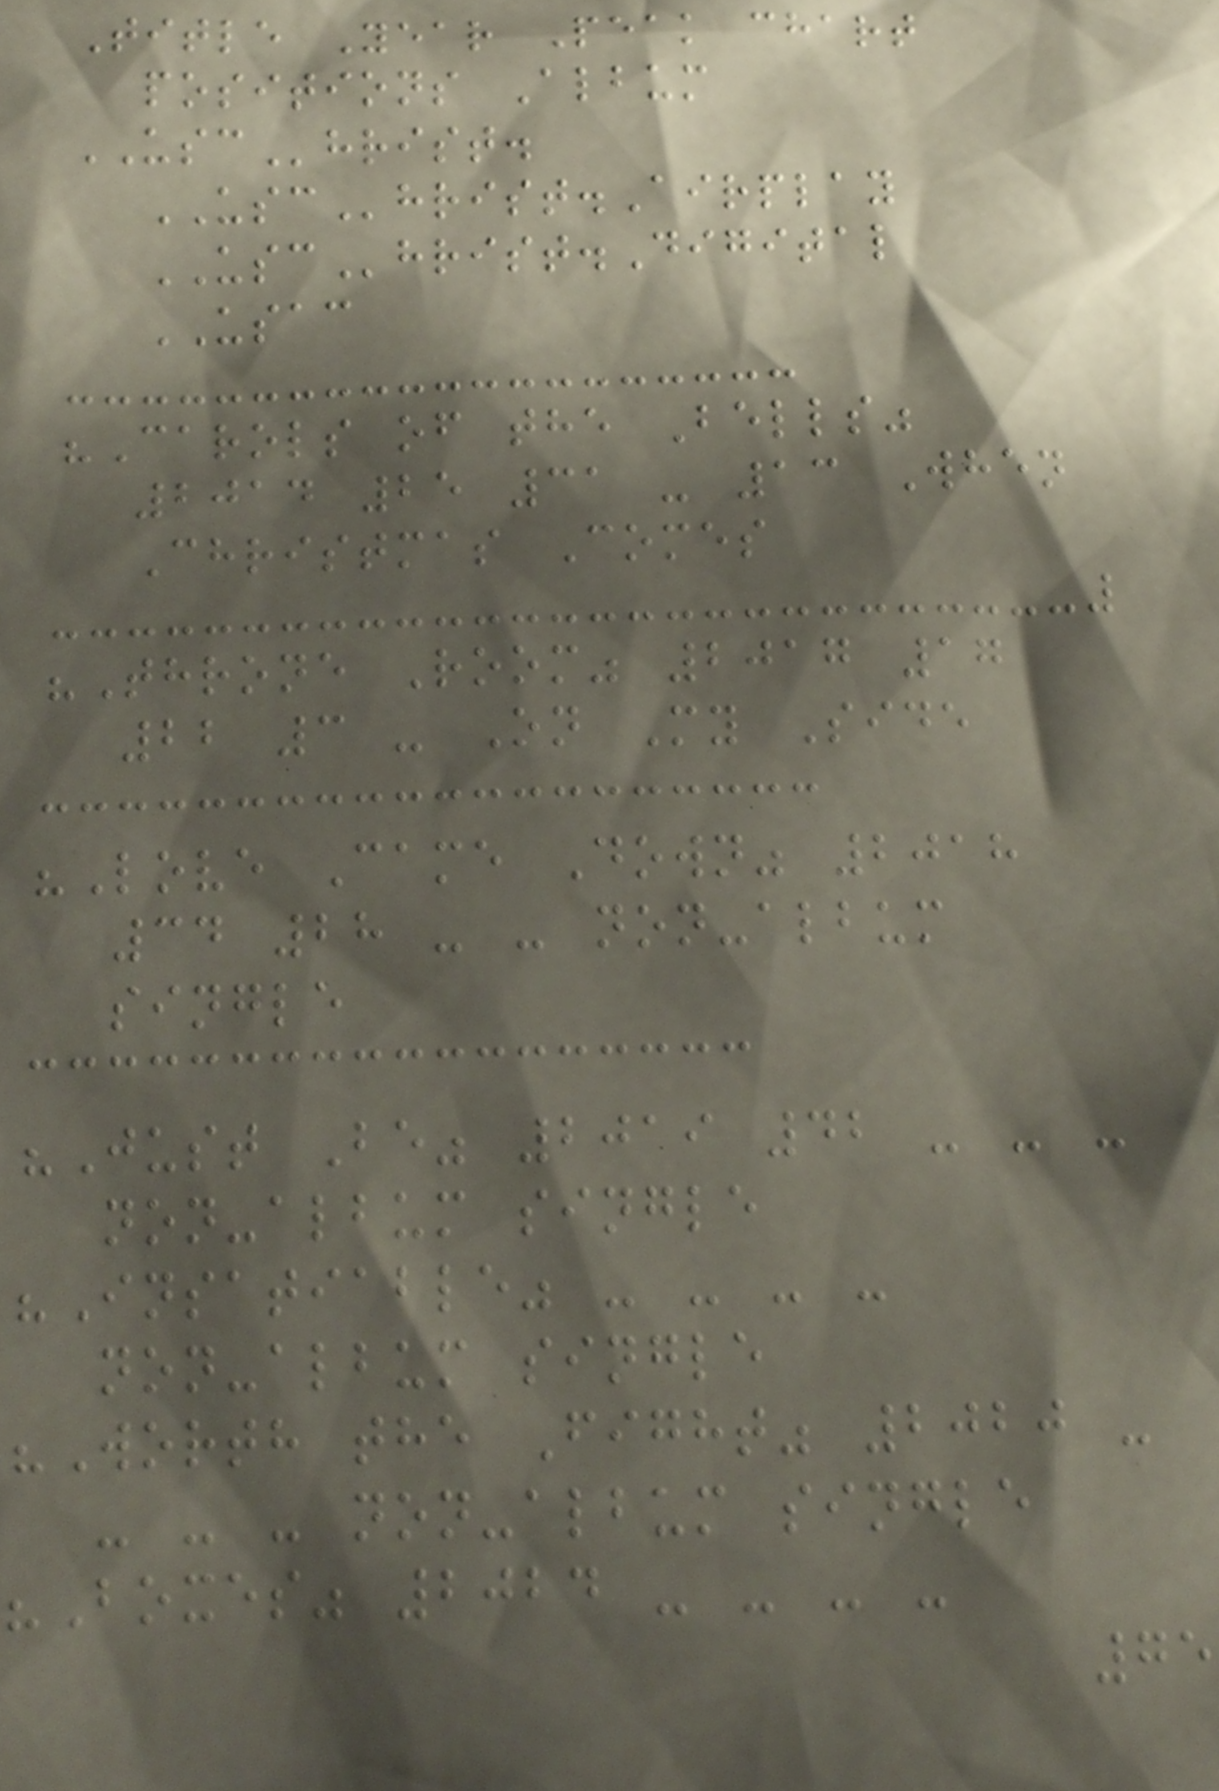Title Year Peak chart
positions Album
USChrist.
USChrist.Airplay
USChrist.Digital
USAC
"Carols of the Bells"
2014 25 31 - 13 When
Christmas Comes
"Throne Room" 2017 17
22 3 - On My Side
"Love Came Down" 2018
34 28 - - non-album
single
"Just Be" 2019 42 - - -
non-album single
"Insatiable" - - - -
non-album single
"Worth the Fight" 2020 -
- - - non-album single
"Boxes" 2024 - - - -
75
